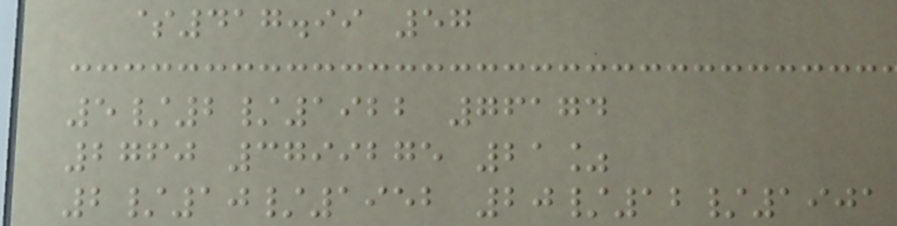$417.99 57
5/2/1922 76174
2760 3799275 21%
2/10/1952 20/12/1901
